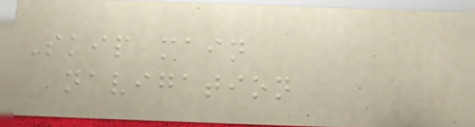Skip main
navigation
